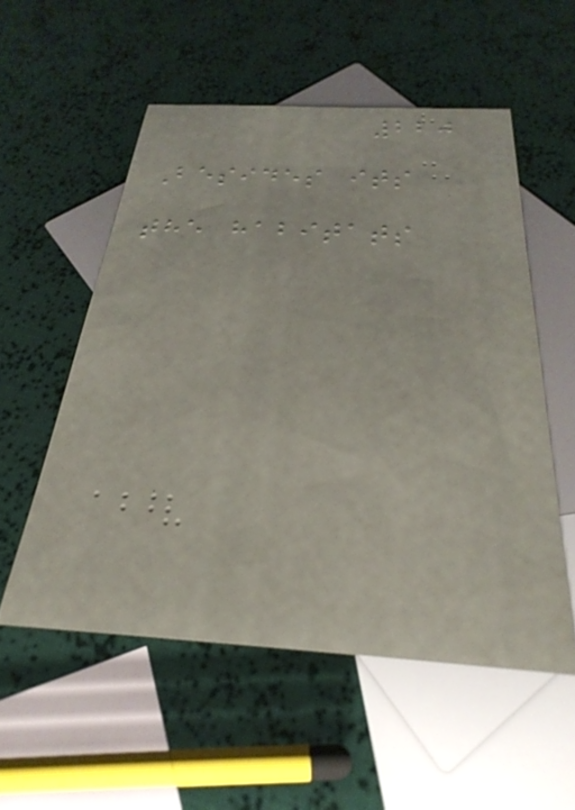220
Besides its
the habitats
